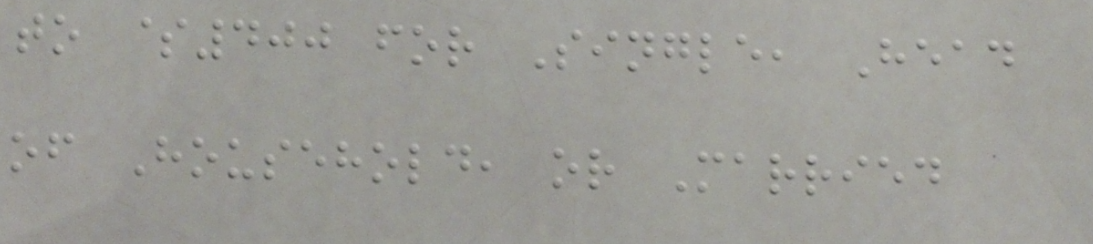to $400 for Single, Head
of Household, or Married
